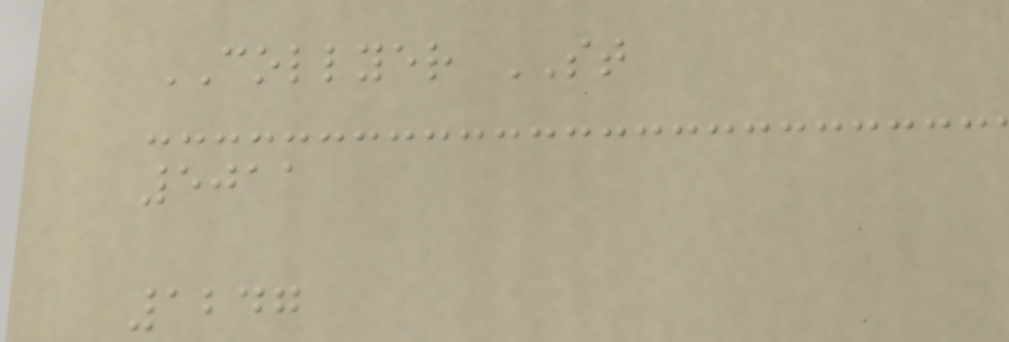COLLYER ST
5011
1247
